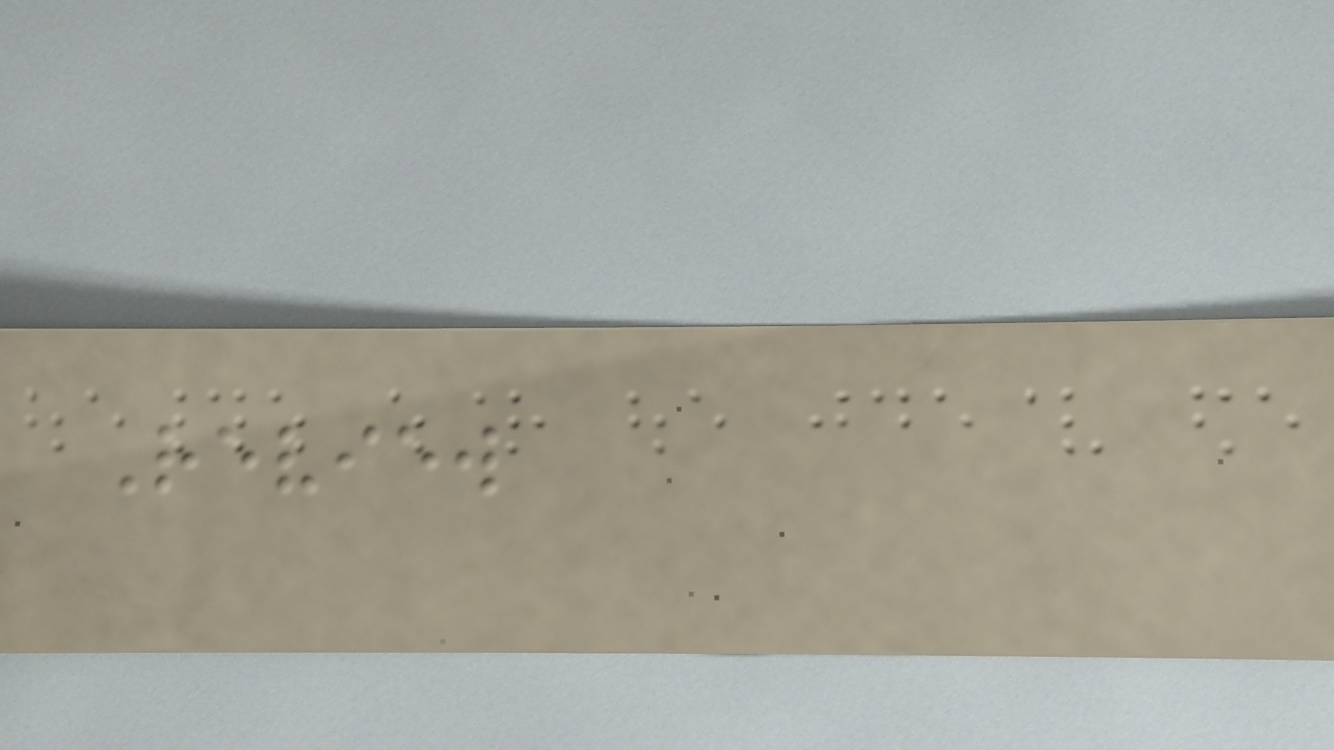Review
